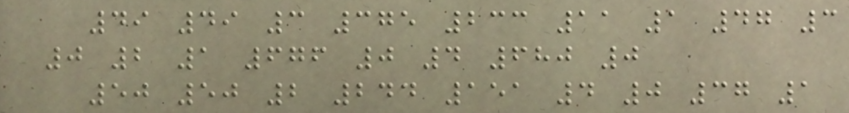49 49 3 375 233 11 1 47 3
0 2 1 676 0 4 680 0
50 50 2 244 151 4 0 37 1
